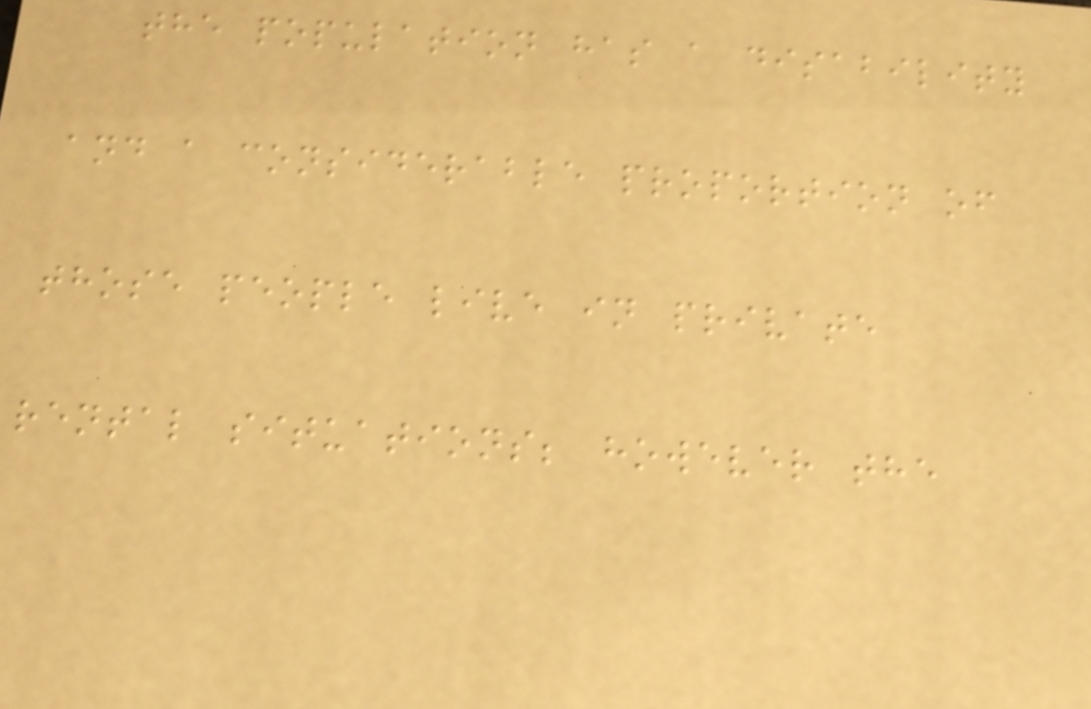the population has a disability
and a considerable proportion of
those people live in private
rental situations; however the
